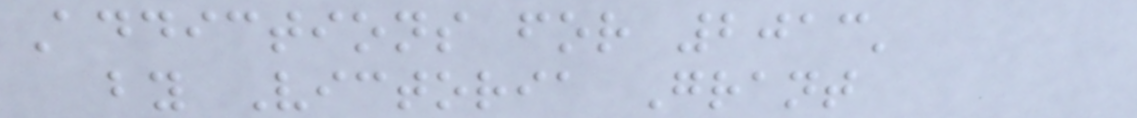Addictions for 2013'
by Victoria Grant
